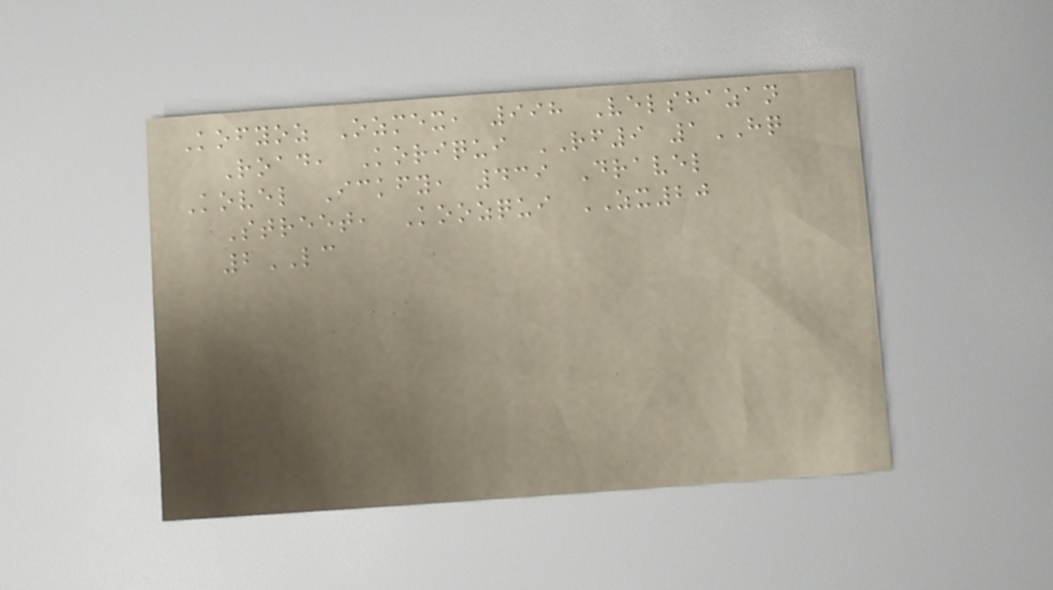Kofyoz Ozmex, 998 Velshazan
Road, Koriqui RF9 1HQ
Kovel Ickfy, 439 Dravel
Street, Koozqui ZX20
2LC
